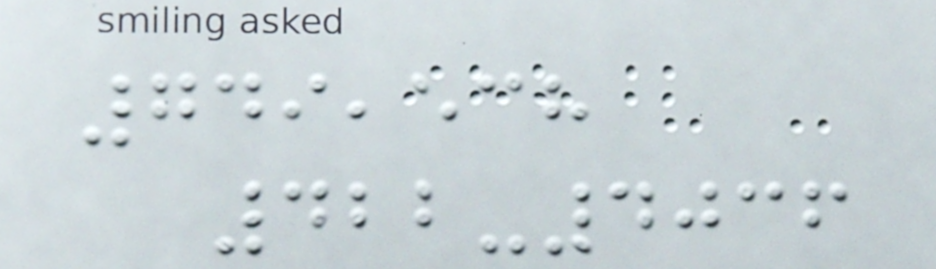749,538
422-4036
